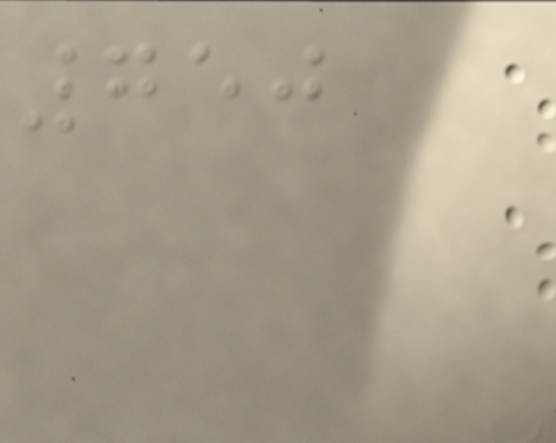750
